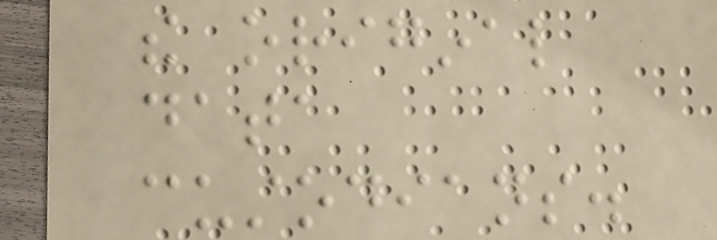the original
data
custodians.
